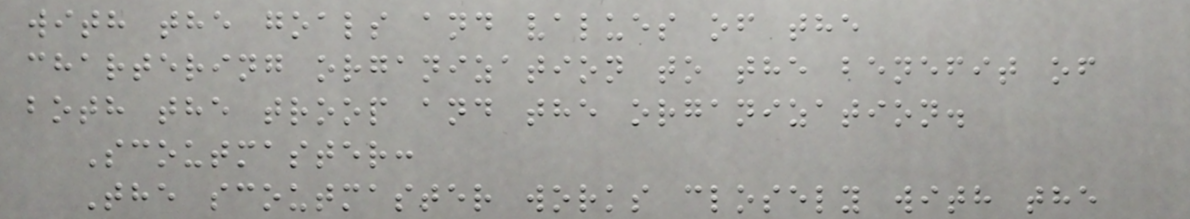with the goals and values of the
chartering organization to the benefit of
both the troop and the organization.
Scoutmaster:
The scoutmaster works closely with the
